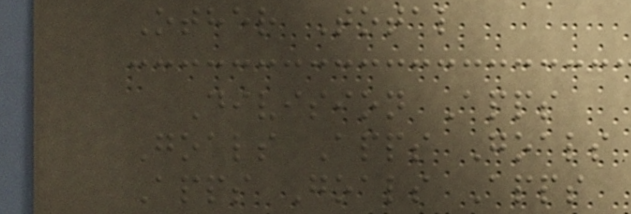Other Total
Division Apps
Goals Apps Goals
Apps Goals Apps
